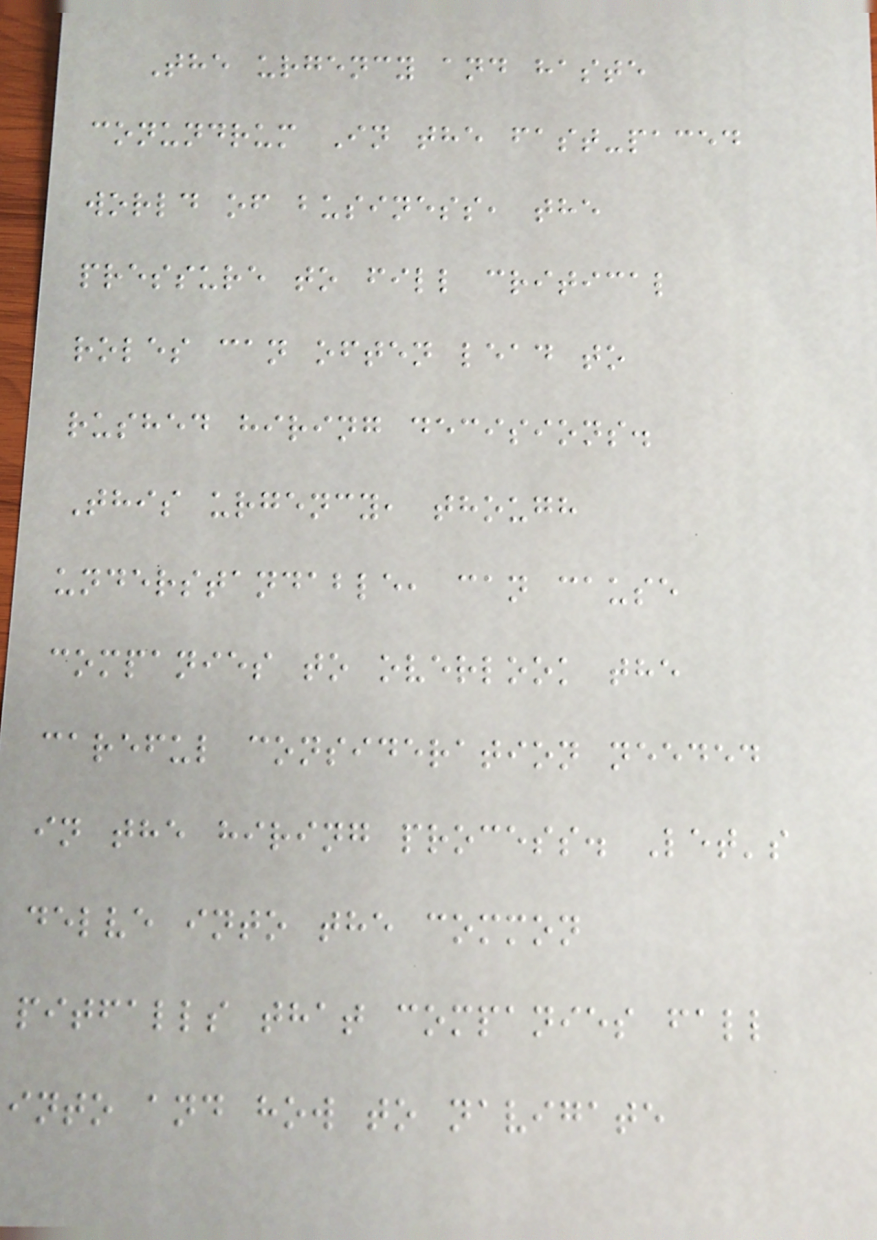The urgency and haste
conundrum In the fast-paced
world of business, the
pressure to fill critical
roles can often lead to
rushed hiring decisions.
This urgency, though
understandable, can cause
companies to overlook the
careful consideration needed
in the hiring process. Let's
delve into the common
pitfalls that companies fall
into and how to navigate
